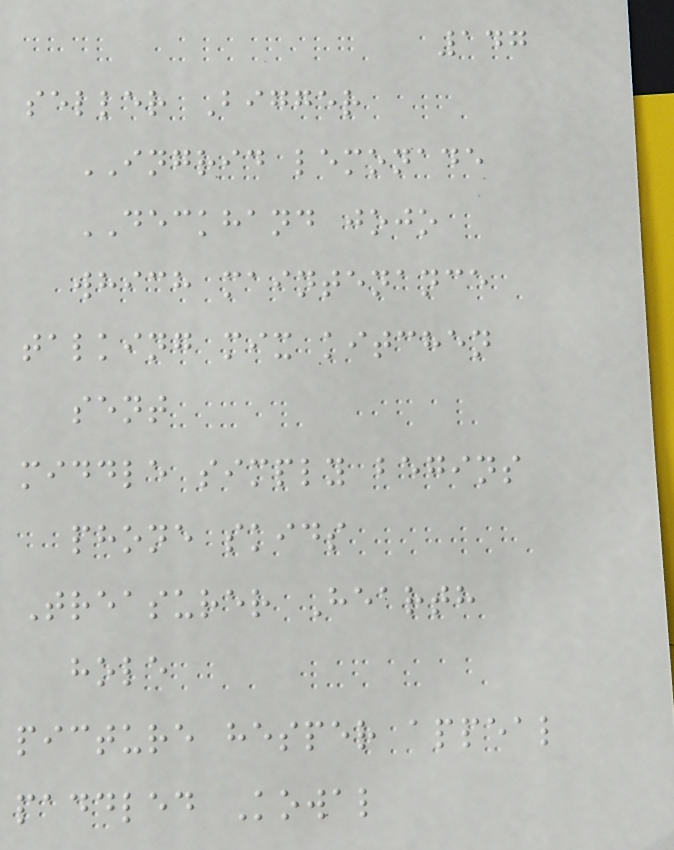147
seller Bigger
INGRID lemonade
DECKHAND jojo
which maintenance
talking mix kitchen
sent
middle simply begins
phone skids
Treasurer Hearth
hole
picture hesper appeal
paddled Kowal
